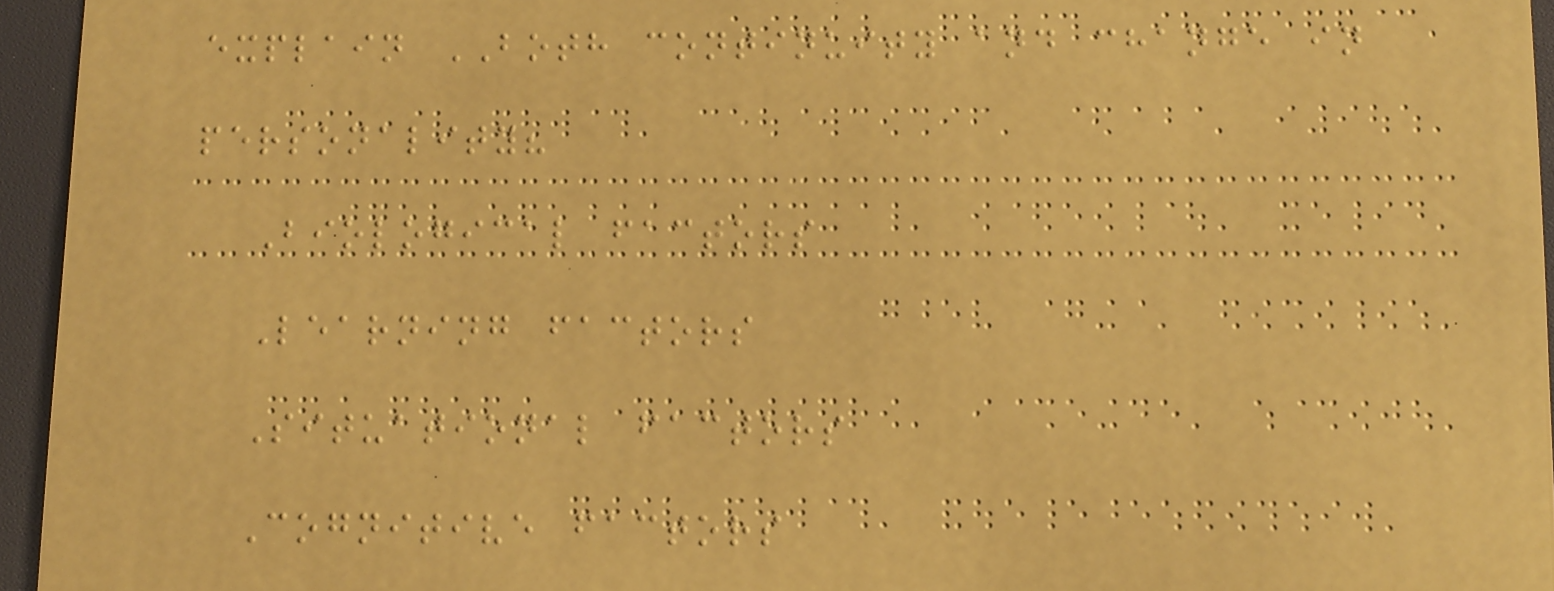explain BOTH continuity and change in
personality?
Biological factors
Learning factors
Situational factors
Cognitive factors
